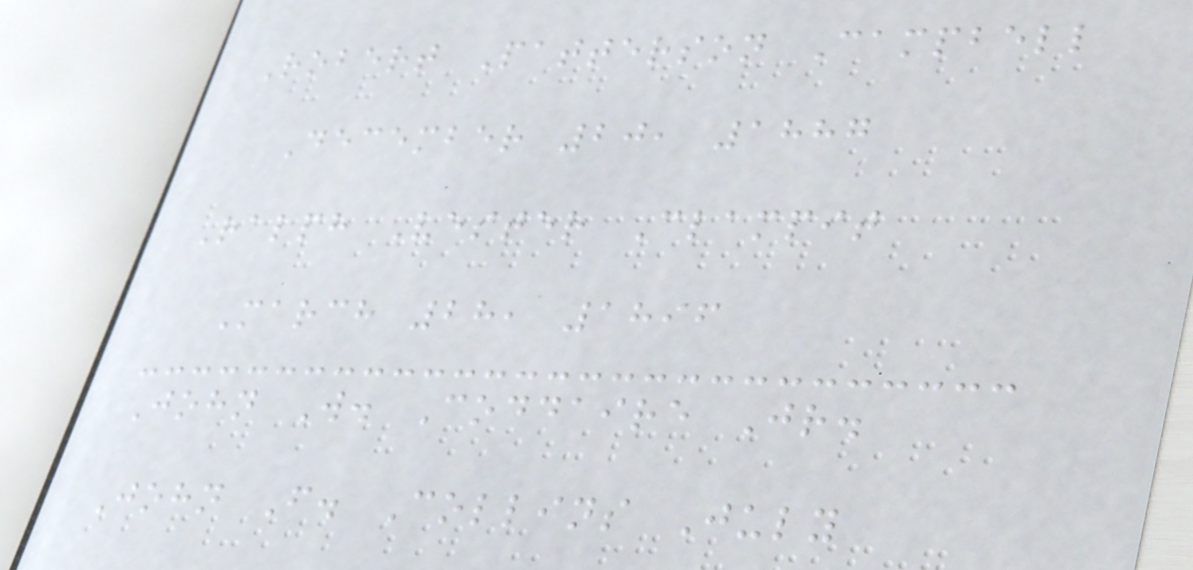Robert Patterson Campbell
December 20, 1887
Ralph Vester Clampit
March 28, 1896
John W. Coddaire Jr.
John F. Collins July
